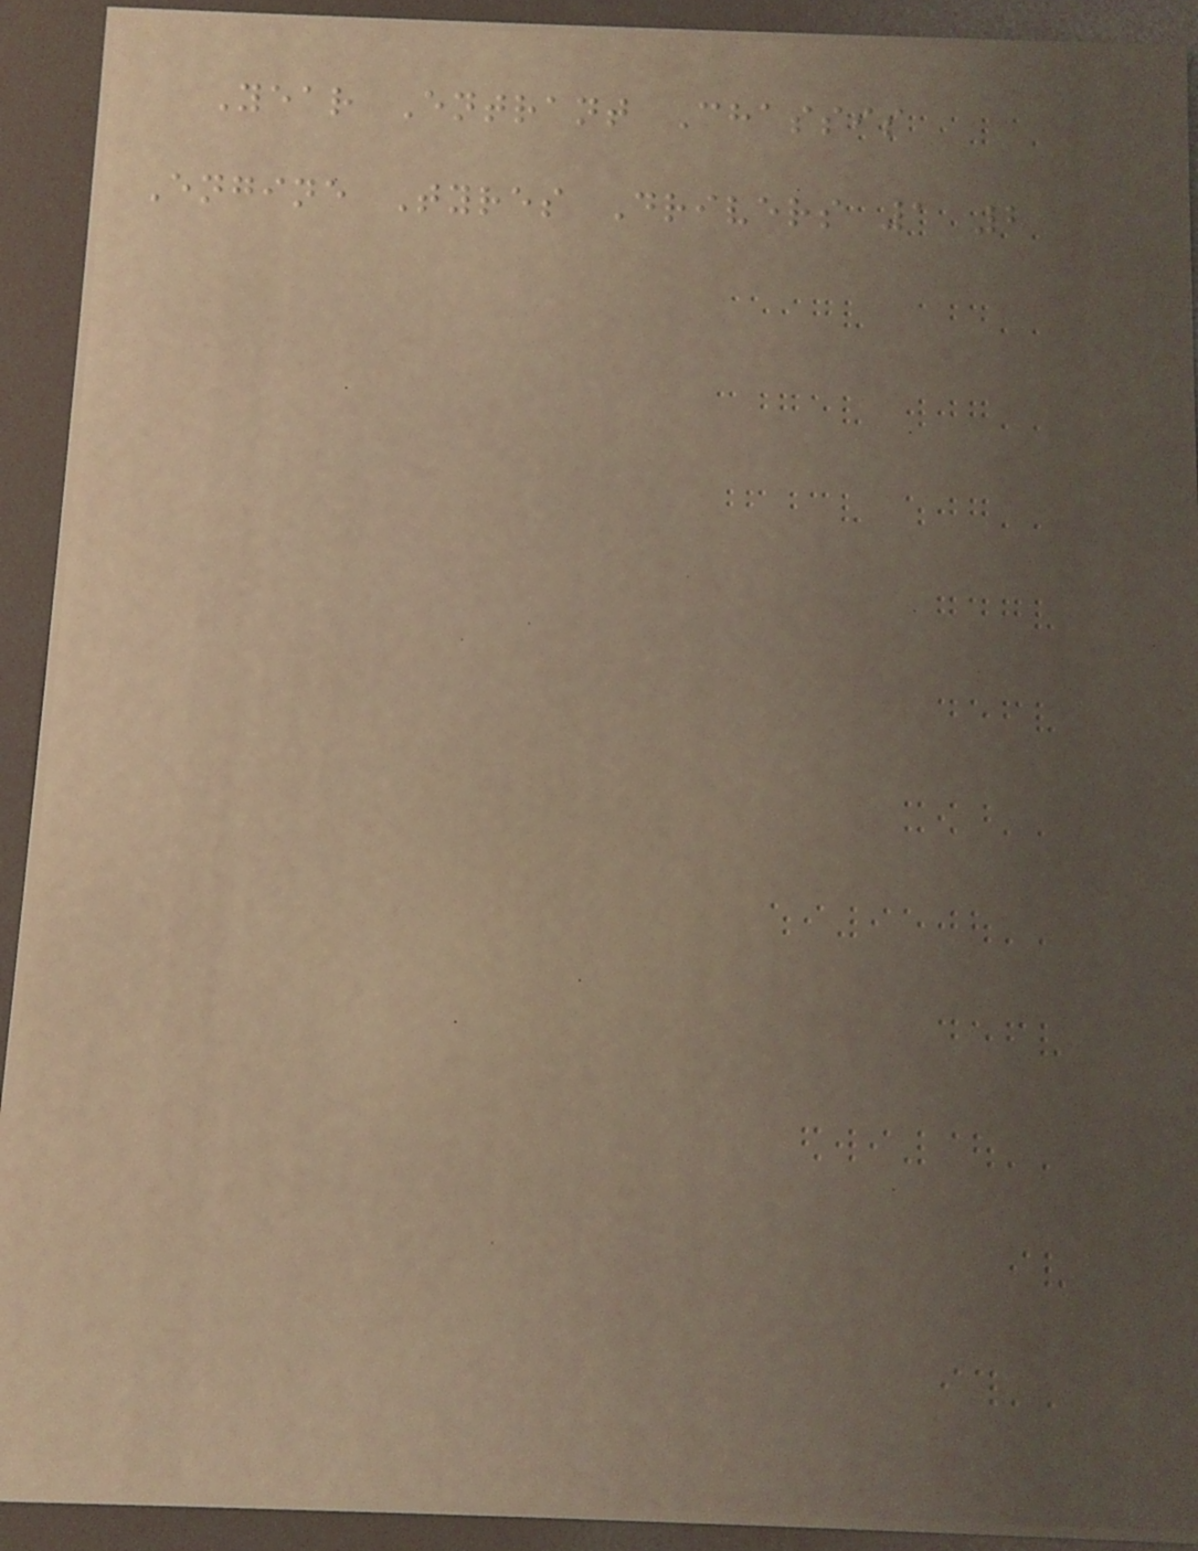Year Entrant Chassis
Engine Tyres Drivers 1 2
